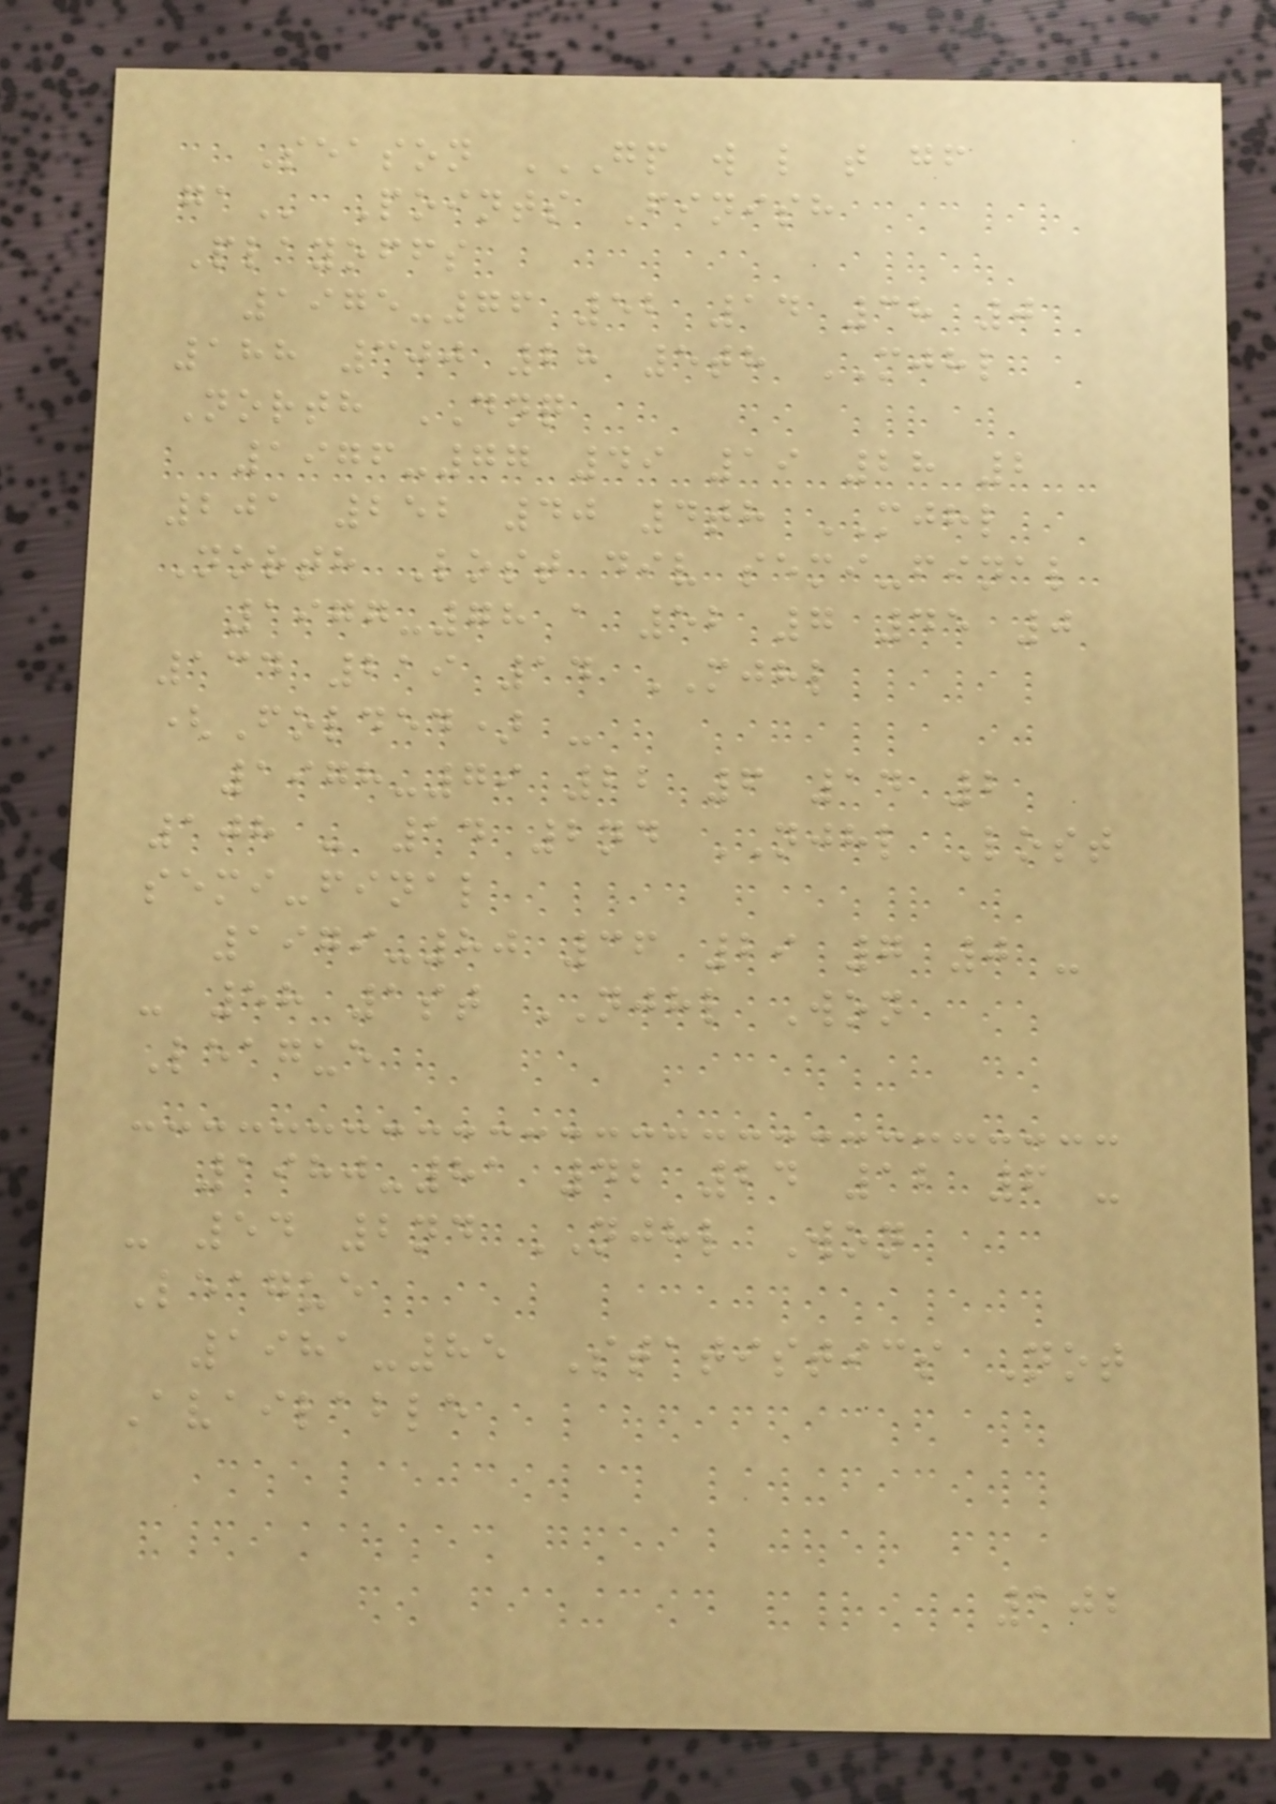Season GP W L T GF
GA Points Finish
Playoffs
1975-76 52 14 38 0
188 300 28 5th MJHL
North DNQ
1976-77 49 19 28 2
201 252 40 4th MJHL
North Lost div semi-final
1977-78 a 52 7 45 0
134 219 14 MJHL
(Folded) -
1978-79 22 6 14 2
108 - 14 2nd NJHL Lost
semi-final
1979-80 36 29 7 0 -
- 58 1st NJHL Won
League
1980-81 42 24 12 6 -
- 54 2nd NJHL Won
League
1981-85 Statistics Not
Available
102
